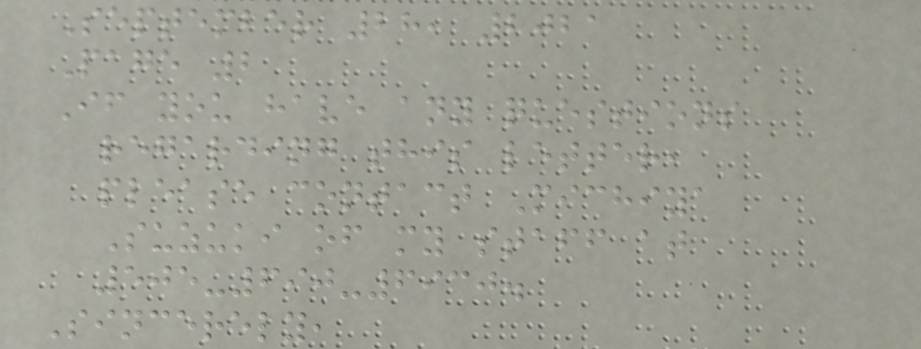September 28, 2021
Page 2
If you have any questions
regarding this letter,
please contact Michiya
Suzuki of my staff at
505-690-6930.
Sincerely,
